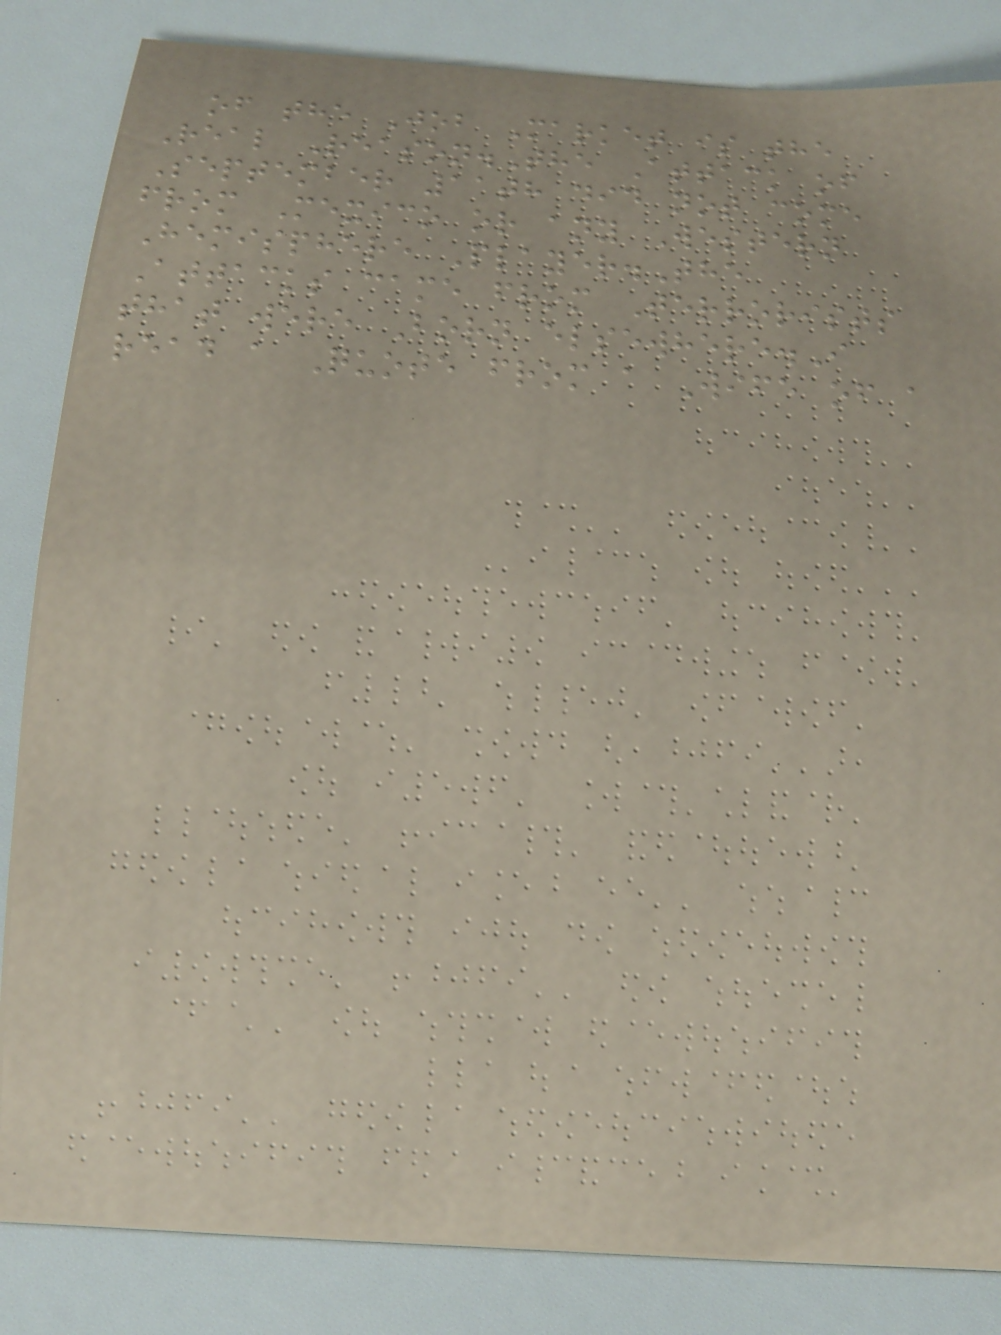of the Job Market is the
Real Reason.The Attack of
September 11th did not come
from Mexico or any Western
Hemisphere Player.The
Attacks came from Terrorists
that were Born elsewhere.I
read a Quote from a Wife of a
